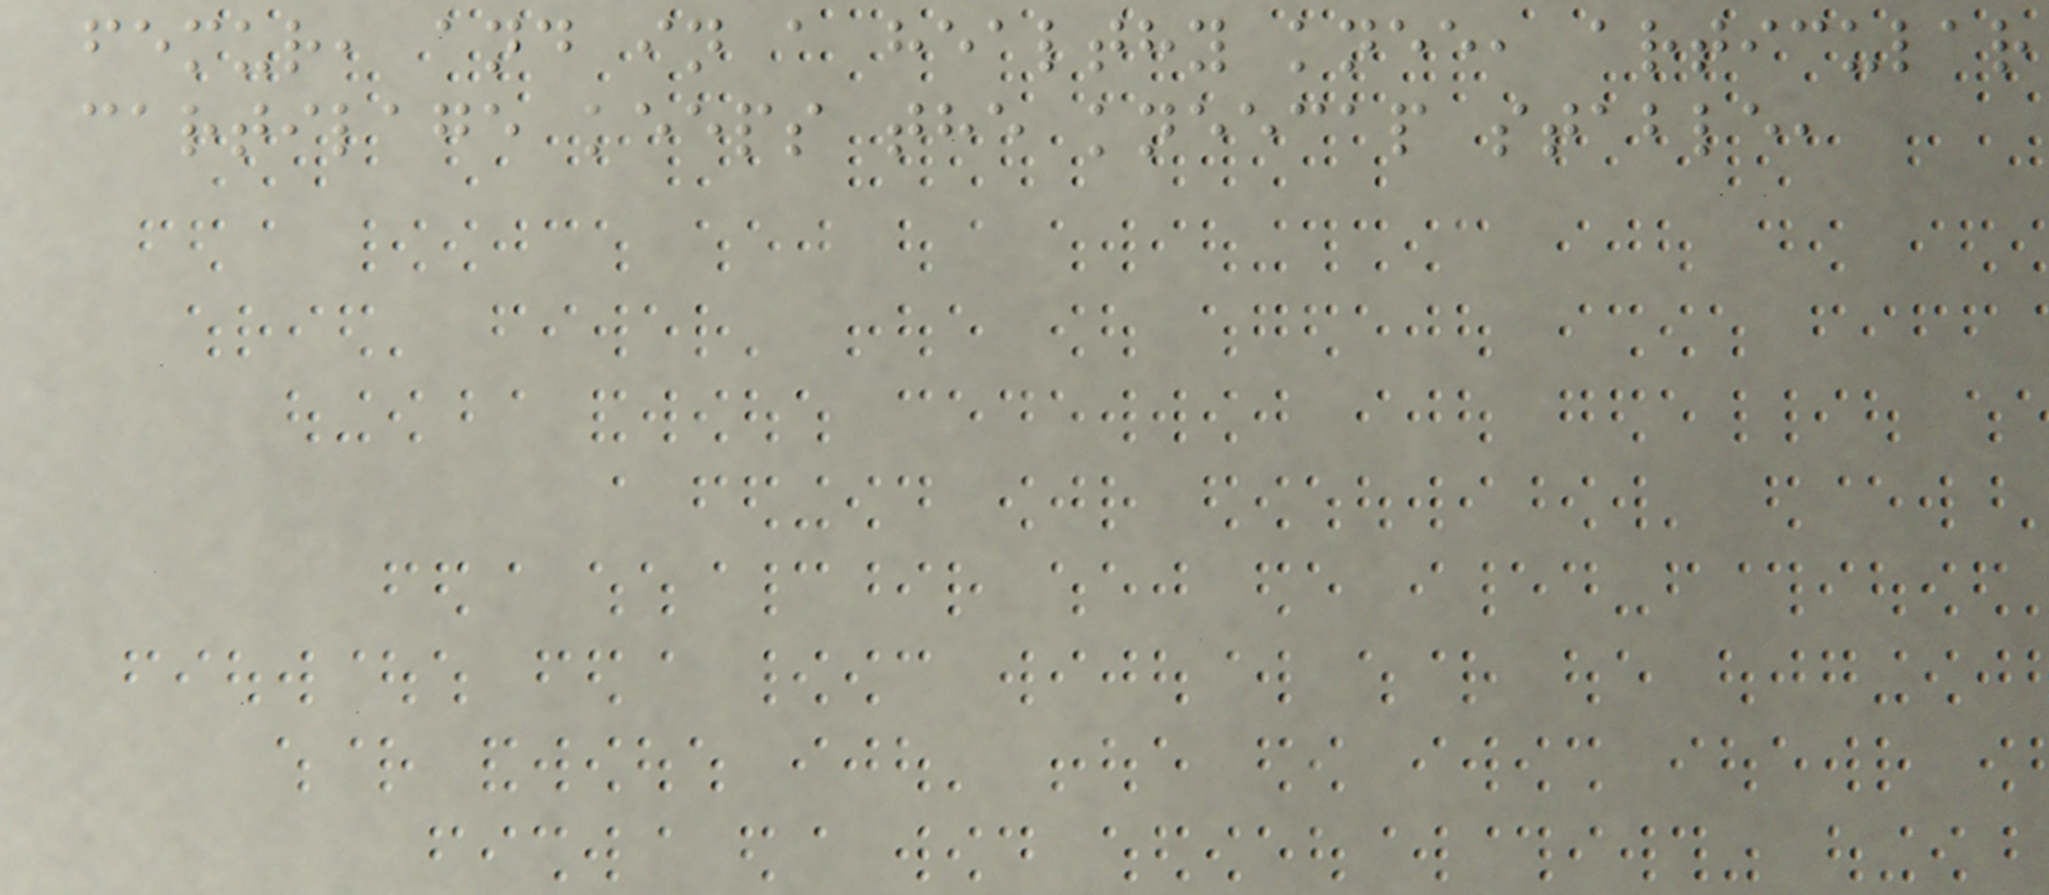femur, and in a healthy knee, articular
cartilage keeps the kneecap stable,
